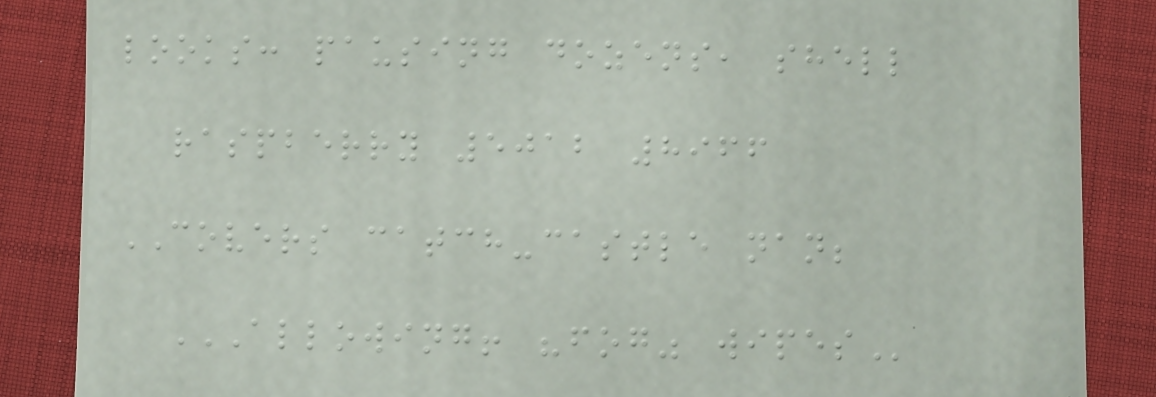looks: pausing dozens, shell
raspberry 5012 8966
COVERS catch-castle nan;
ALLOWING! "FOG" WIPES
